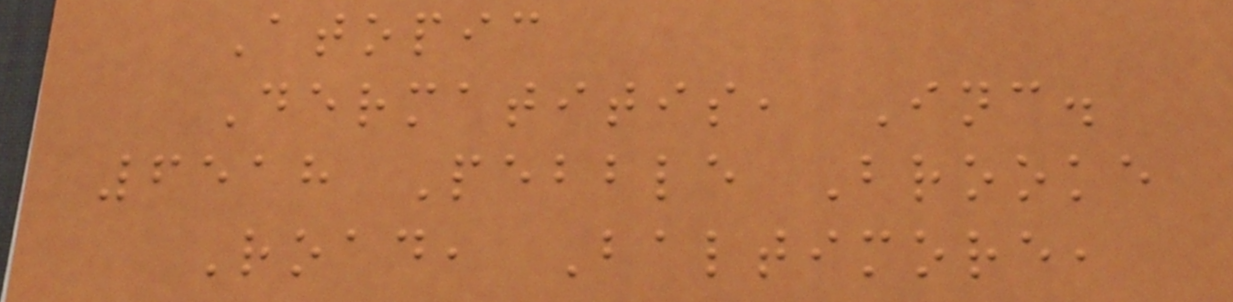Atopic
Dermatitis, Inc.
6518 Pebble Brooke
Road, Baltimore,
